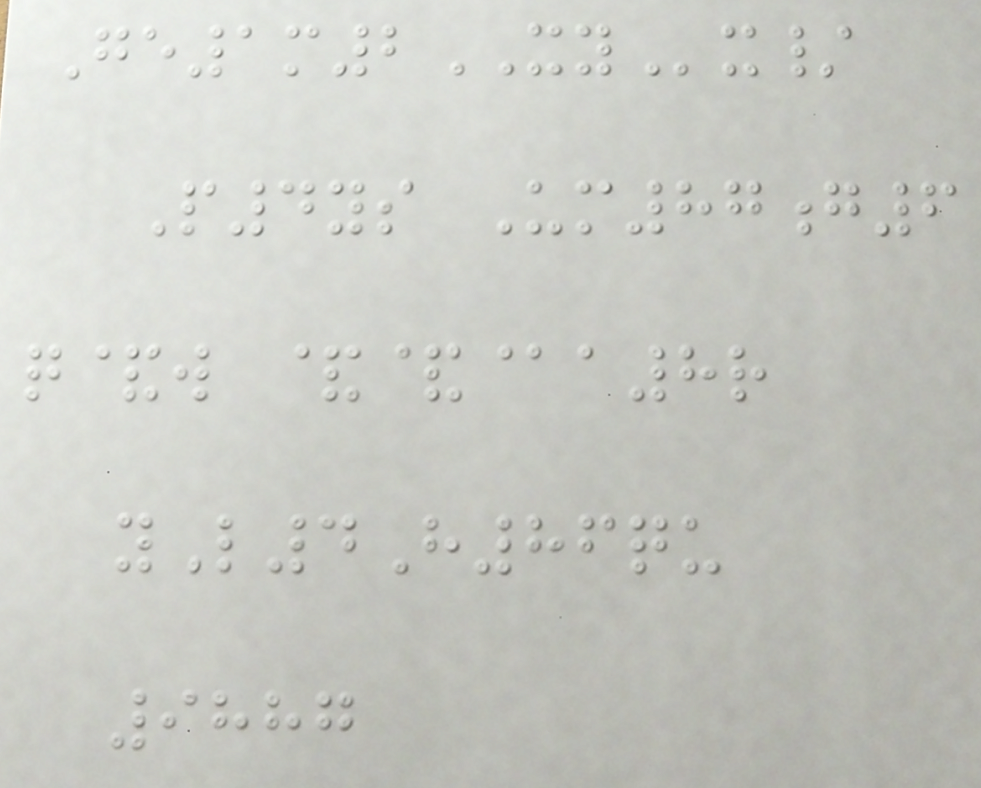Ge1m2XYx/
P4ys Um87g6
q&w &&@a8r
yL4H86qu
9887
